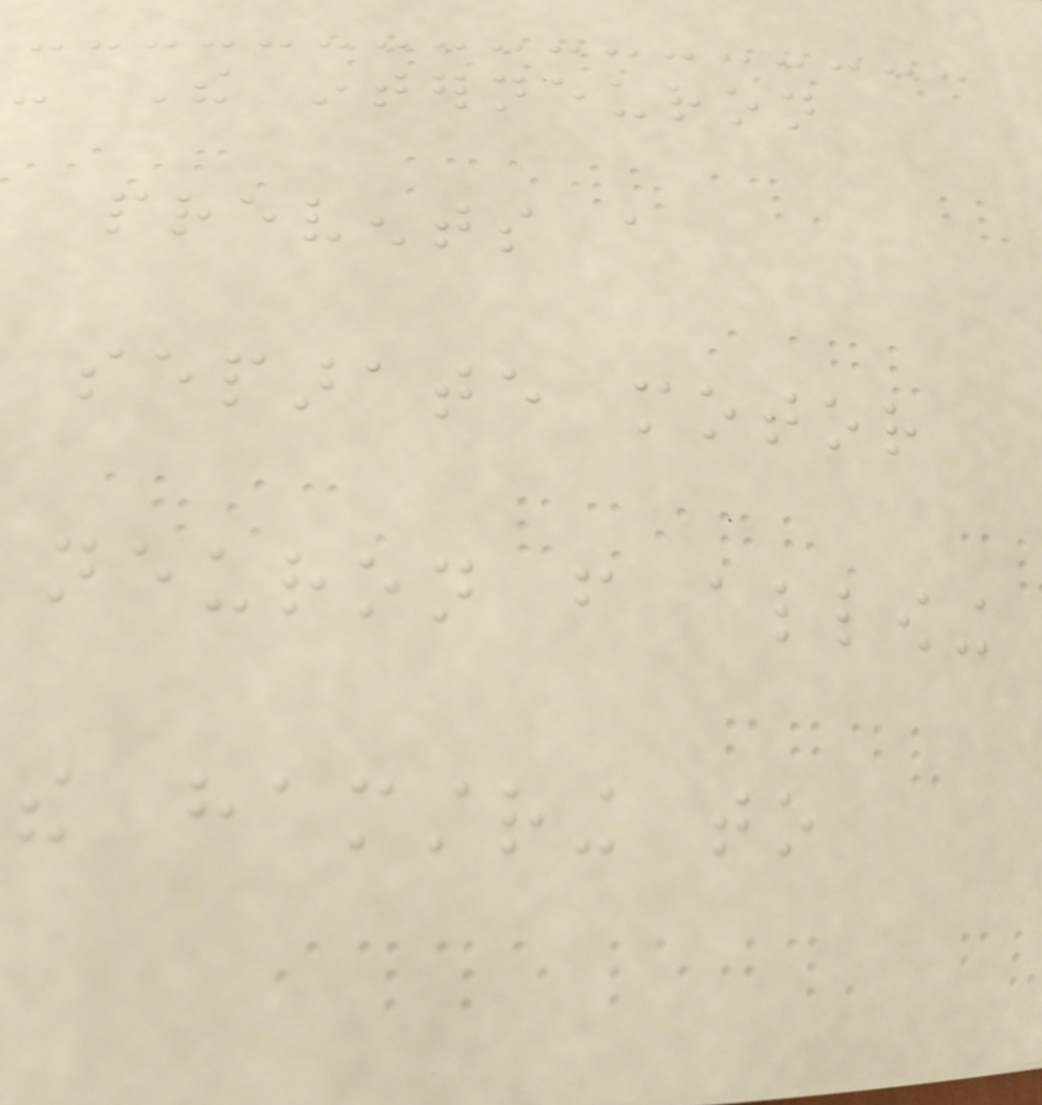- The interneuron
prevents a
separate motor
neuron from allowing
the hamstring to
